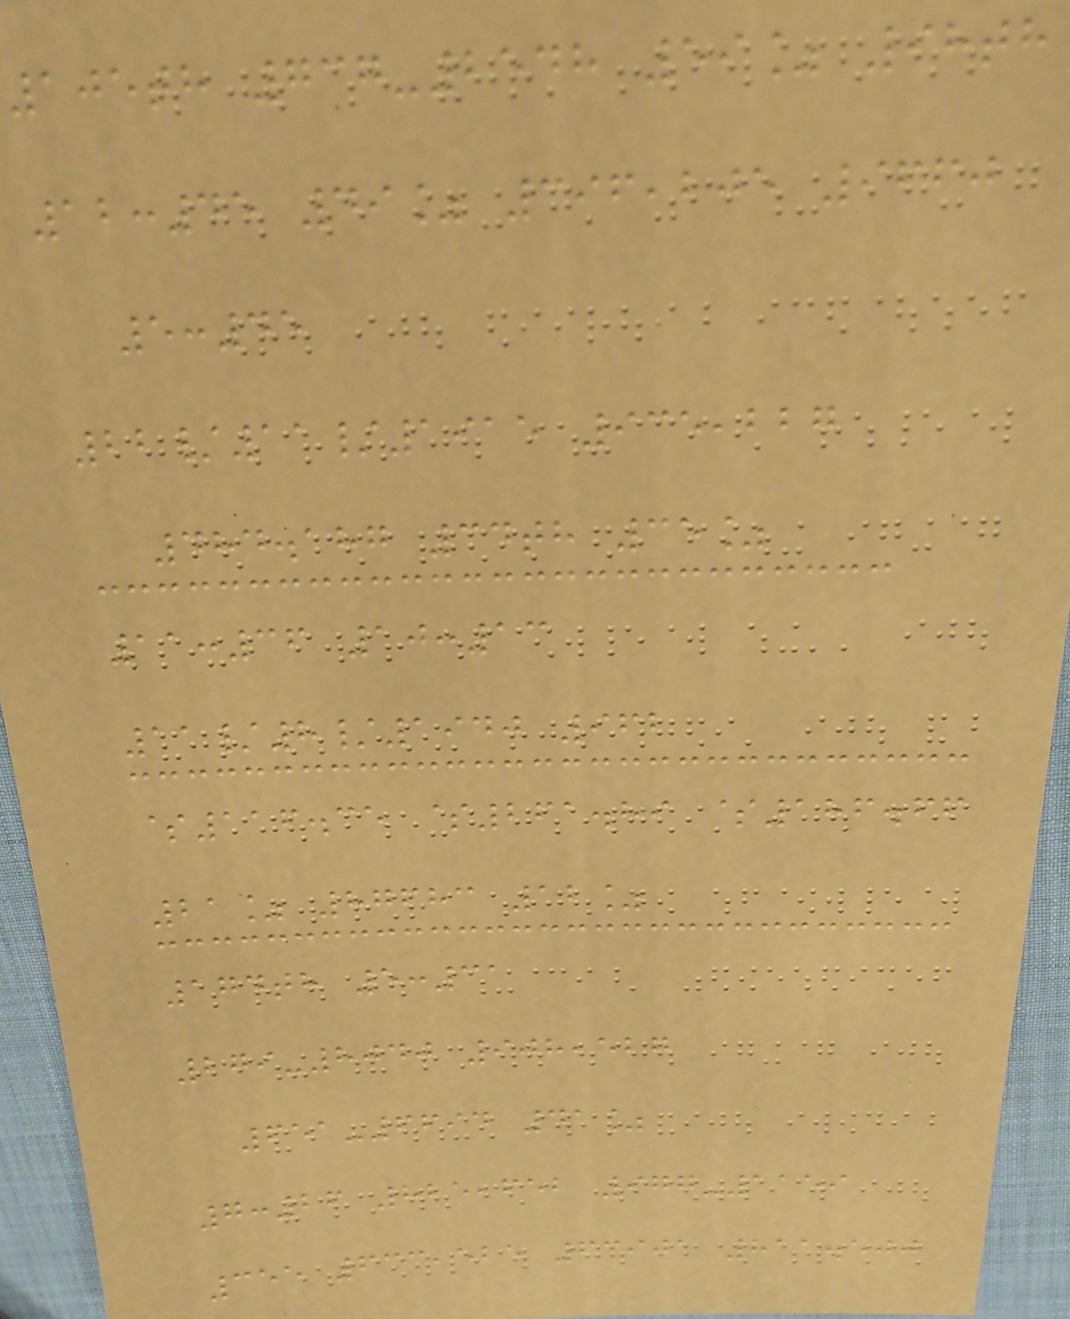105th 737-2548 59% 98th
12:45 49% 396,205 9660
5:45
22/11/1915 935,227
484.187 34th 35%
11:36 10:13
11/8/1940 962
$116.35 $261.89 $186.66
21% 87683 12%
174th 5:31
279-8040 908,527
651-6694 41%
7:26 825,652 977-1159
355 633,525 63901 811.500
